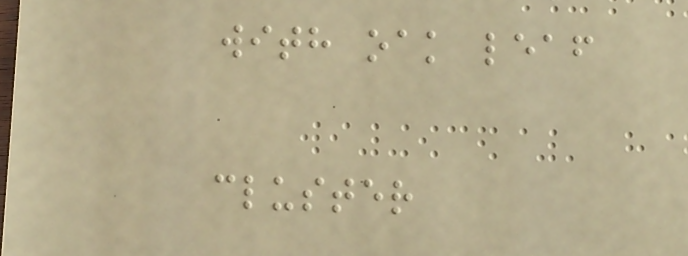with oak leaf
cluster
